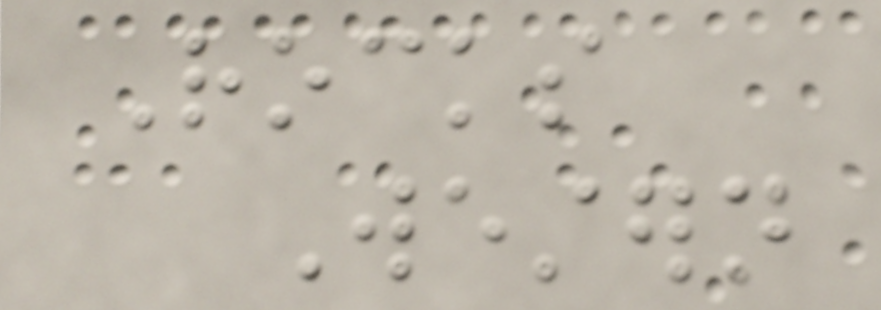Rocks
Western
